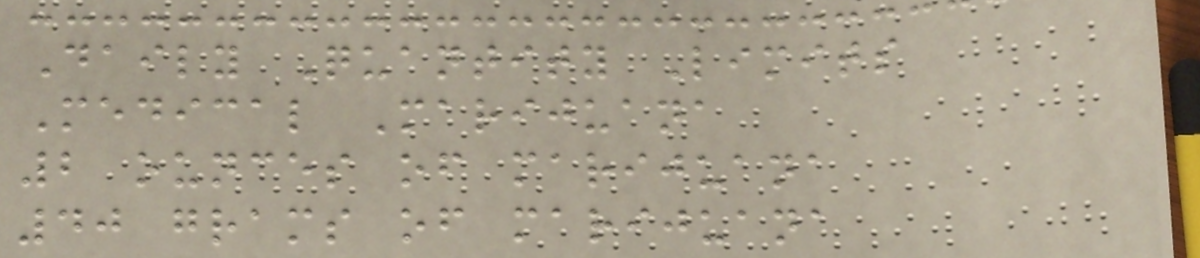Daily Quantity Limits
Medical Marijuana
2 ounces of marijuana
40 grams of marijuana
